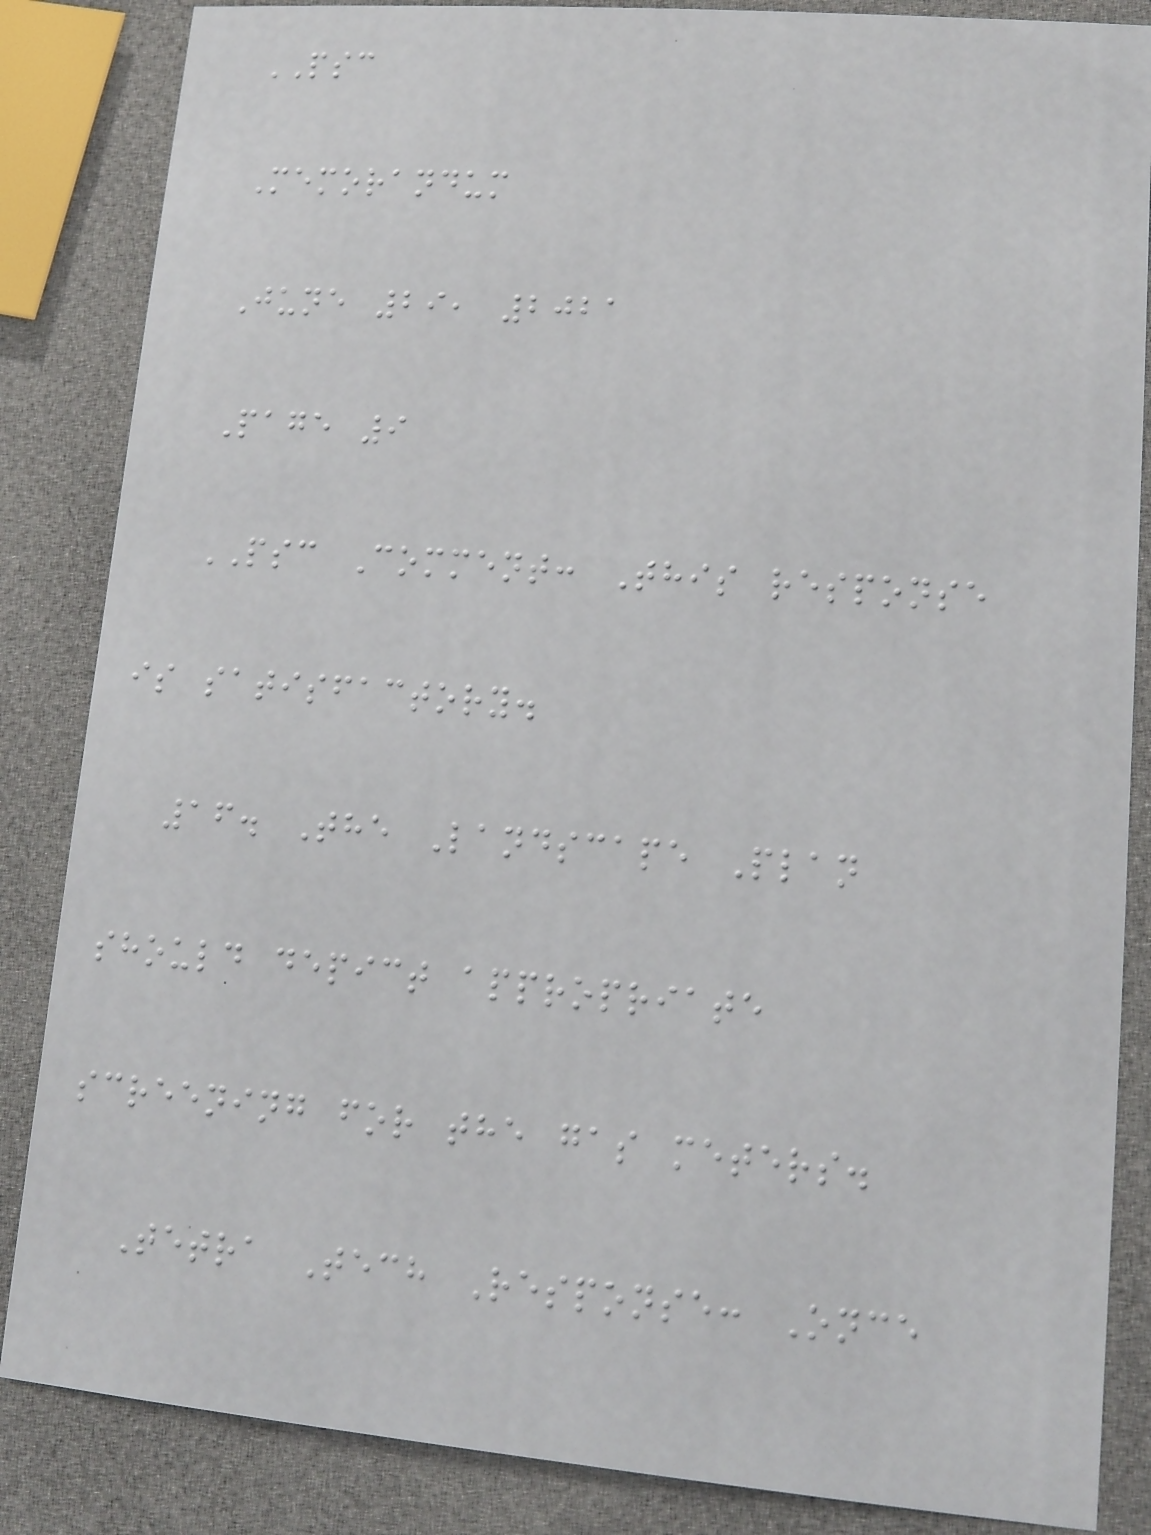PSC
Memorandum
June 29, 2021
Page 9
PSC Comment: This response
is satisfactory.
16. The Landscape Plan
should depict appropriate
screening for the gas meters.
Tetra Tech Response: Once
